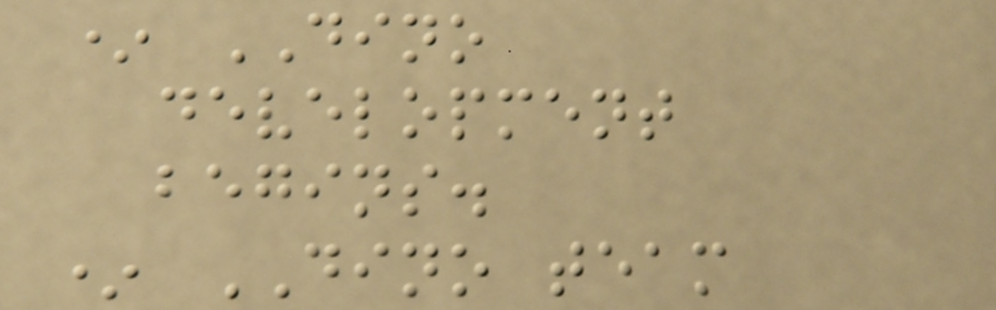* DINO
development
begins.
* DINO team
